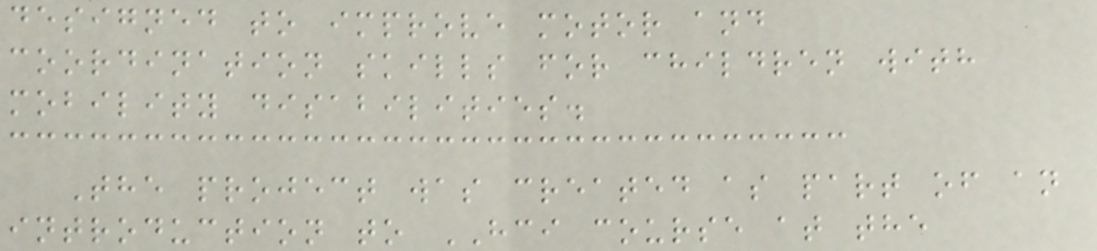designed to improve motor and
coordination skills for children with
mobility disabilities.
The project was created as part of an
introduction to HCI course at the
